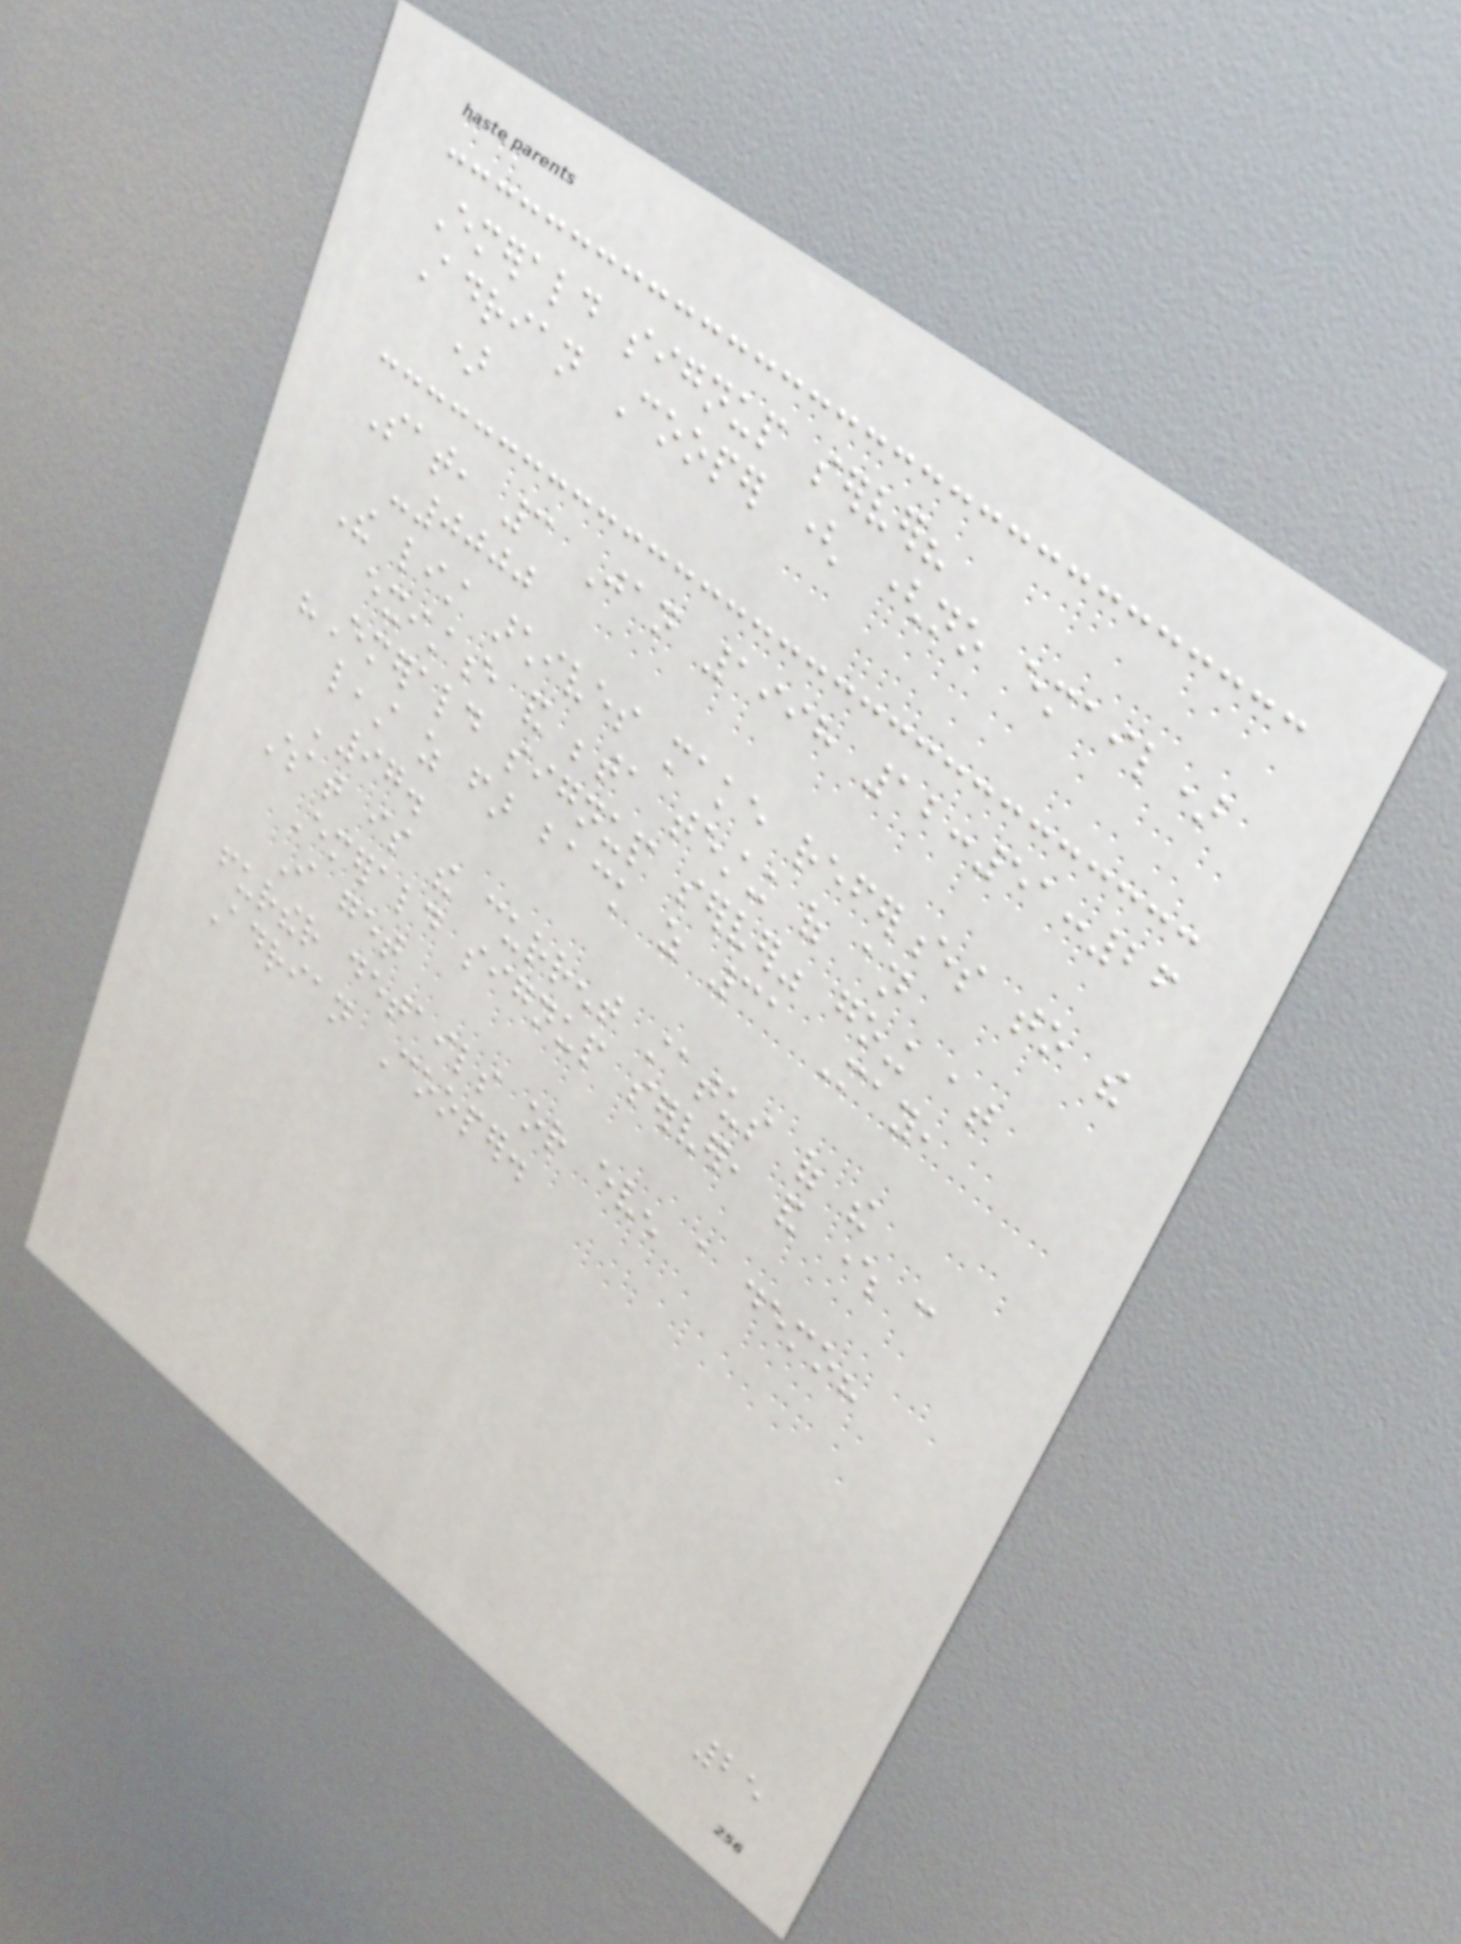Emerald signup server?
Adrian Cooper ( (no email)
)
Sat, 3 Jan 1998 12:51:26
-0000
The list archives make references to the
existence and beta testing of an
"Emerald signup server" going at
least as far back as 31 May,
'97.
What is the current status of the
Emerald signup server, and where can
I get
further details or even a demo?
Adrian Cooper.
25
